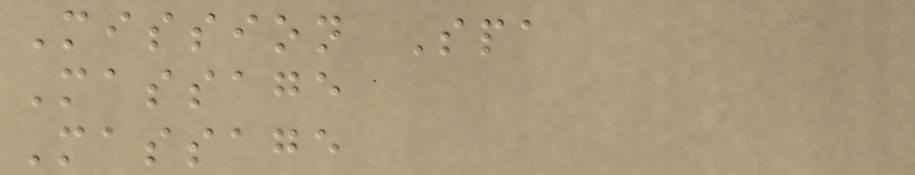Mission Spa
Massage
Massage
